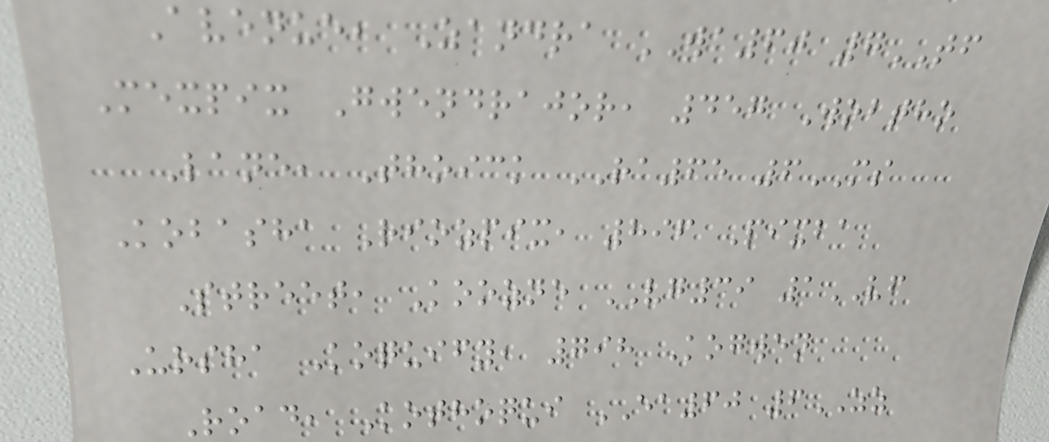Avenue, Zandra WA60 7TF
Mexpix Gwendrajor, 457 Wobtho
Lane, Thoick RA65 6MS
Kobasha Riozpix, 896 Pixba
Street, Koozne VG39 1VF
Ursha Koquify, 798 Kogwen
Road, Kothoqui EA60 6ZZ
